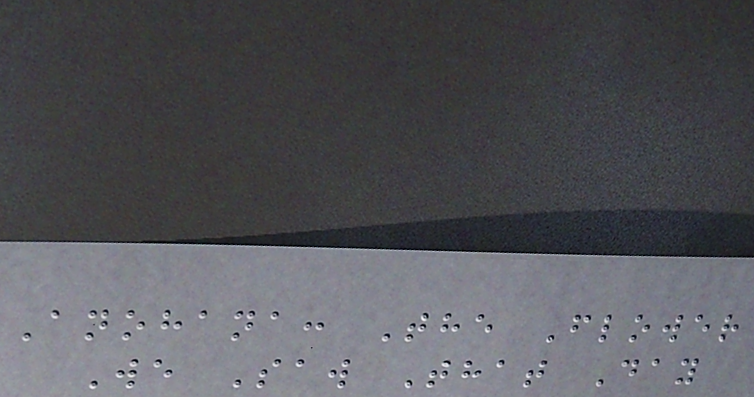Anohana: The Flower
We Saw That Day
